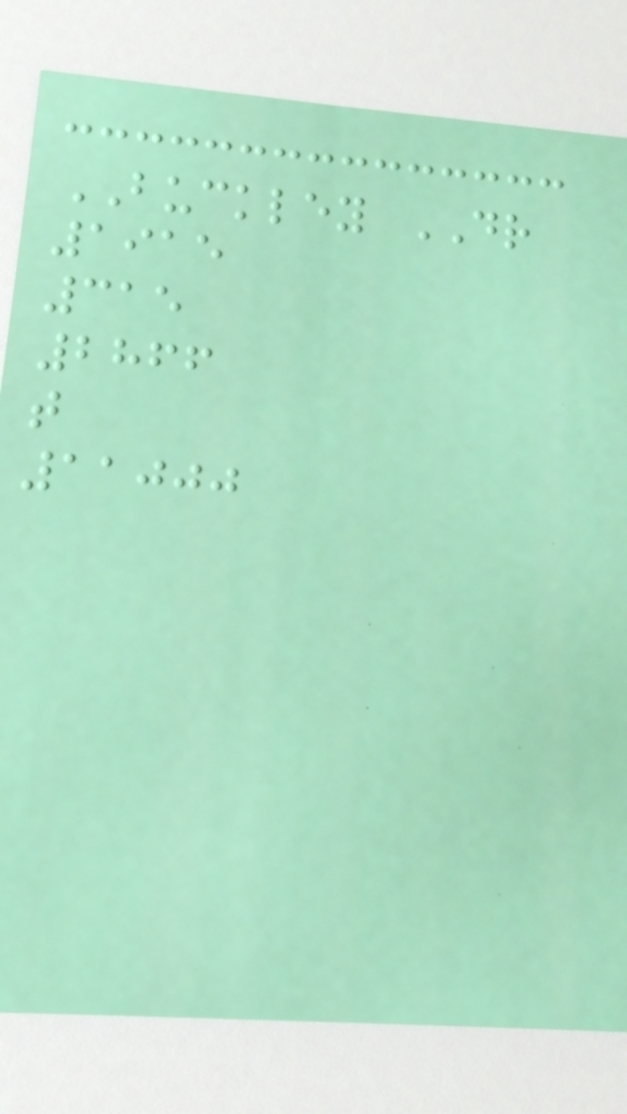BUCKLEY DR
1915
315
2866
t
11000
